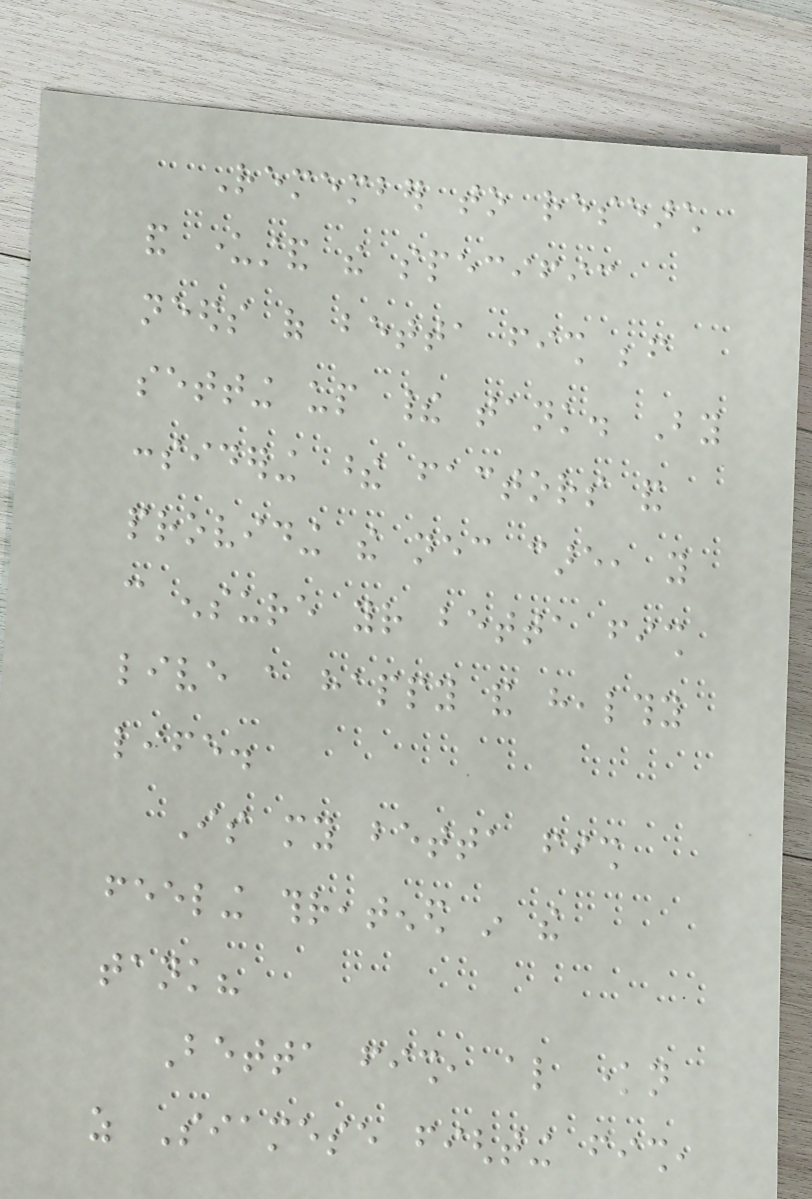Remember to research
and understand the specific
needs of betta fish before
setting up their tank. By
considering these factors and
providing the necessary care, you
can ensure your betta fish
live a happy and healthy
life.
Is my betta fish
feeling threatened in the
tank?
Betta fish, also known
as Siamese fighting fish,
